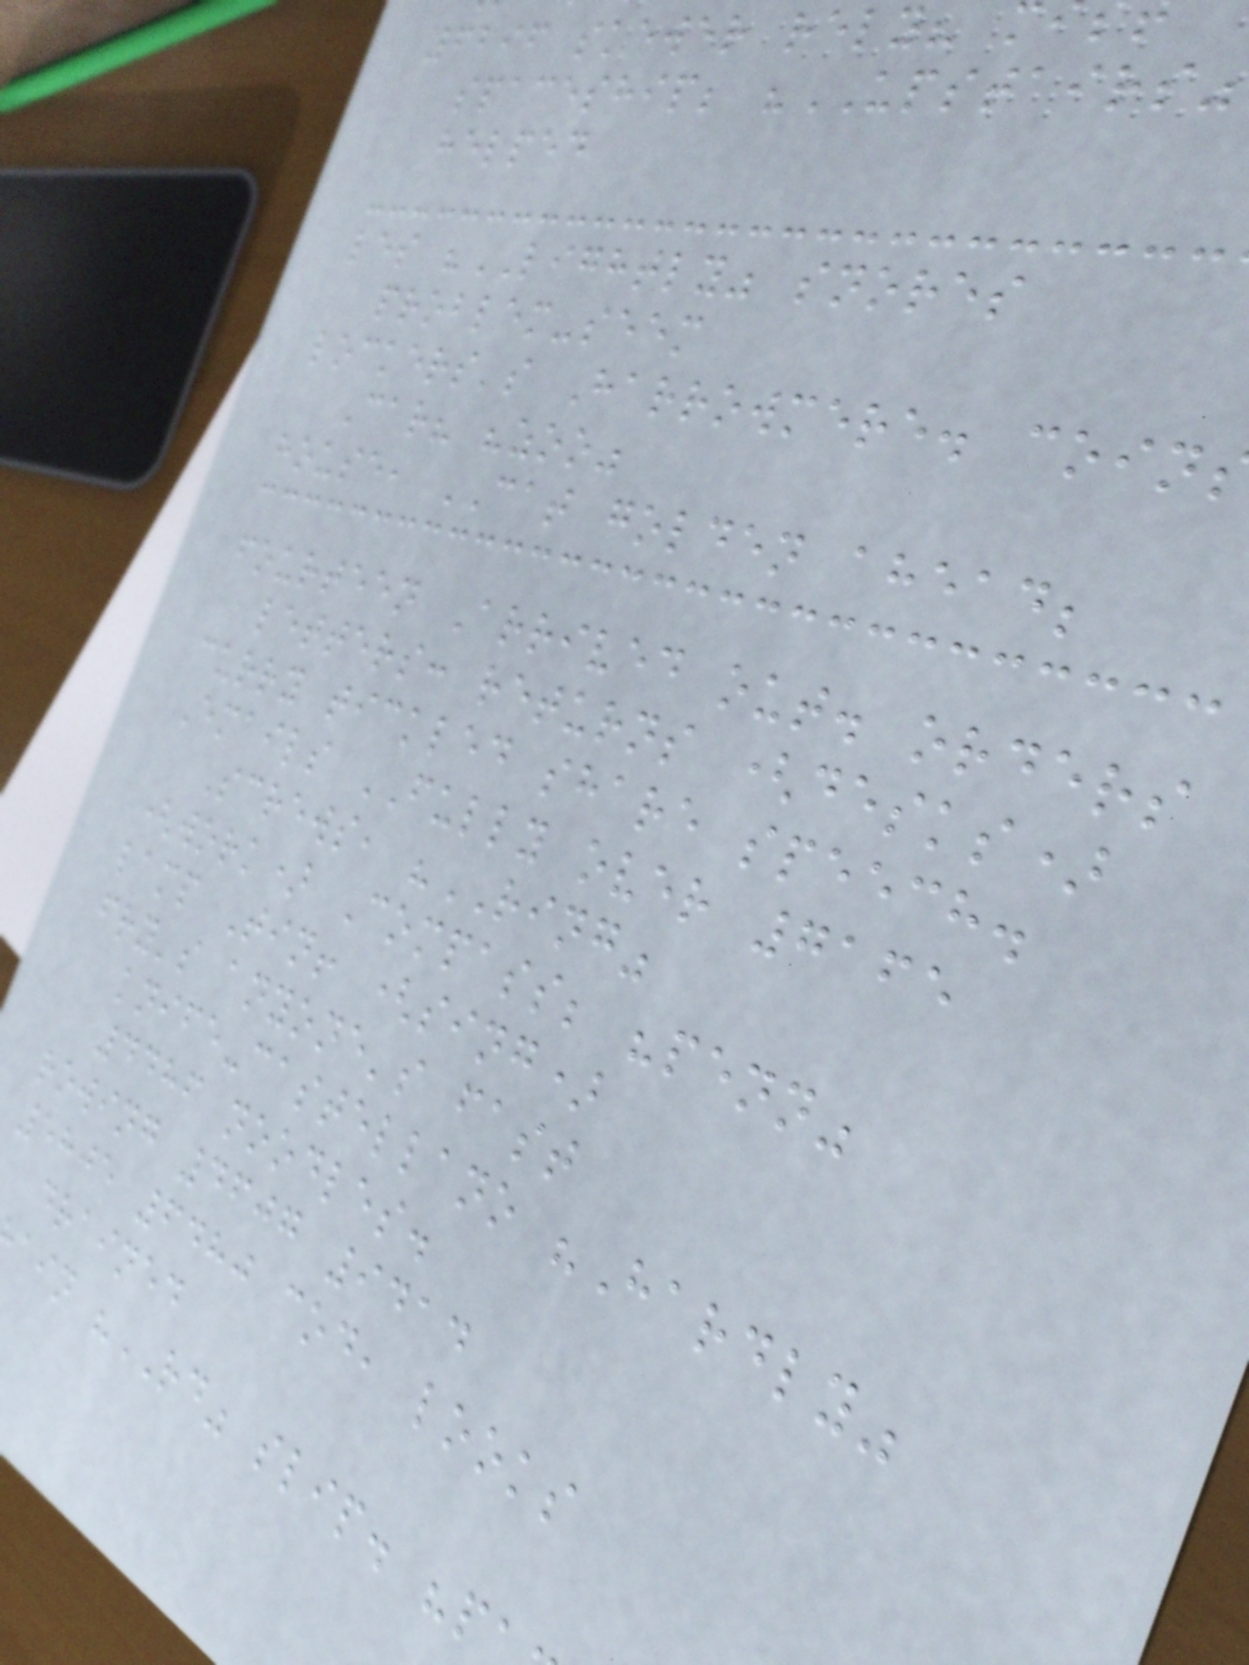6296 skewer rely?
spaceship; "UPSTAIRS"
helped
les "LIGHTLY" snores
problem-seem
lockers's Harrowmere. coin
Car? "zoo"
house, CAT golden ahead;
fourteen Arrived out. orders
letters: returns (desks)
curry tickled share speech.
Emails FULLY over 7165
Screws, "RING"
(work) Compass; "penn"
lamp Tin! (sing)
fry's anyone's fast
knife-castellano "Hardly"
4486 noodles.
rowing 4607 9414
5805 6480 cod, looks
drained
ain "RD" slip. "p
